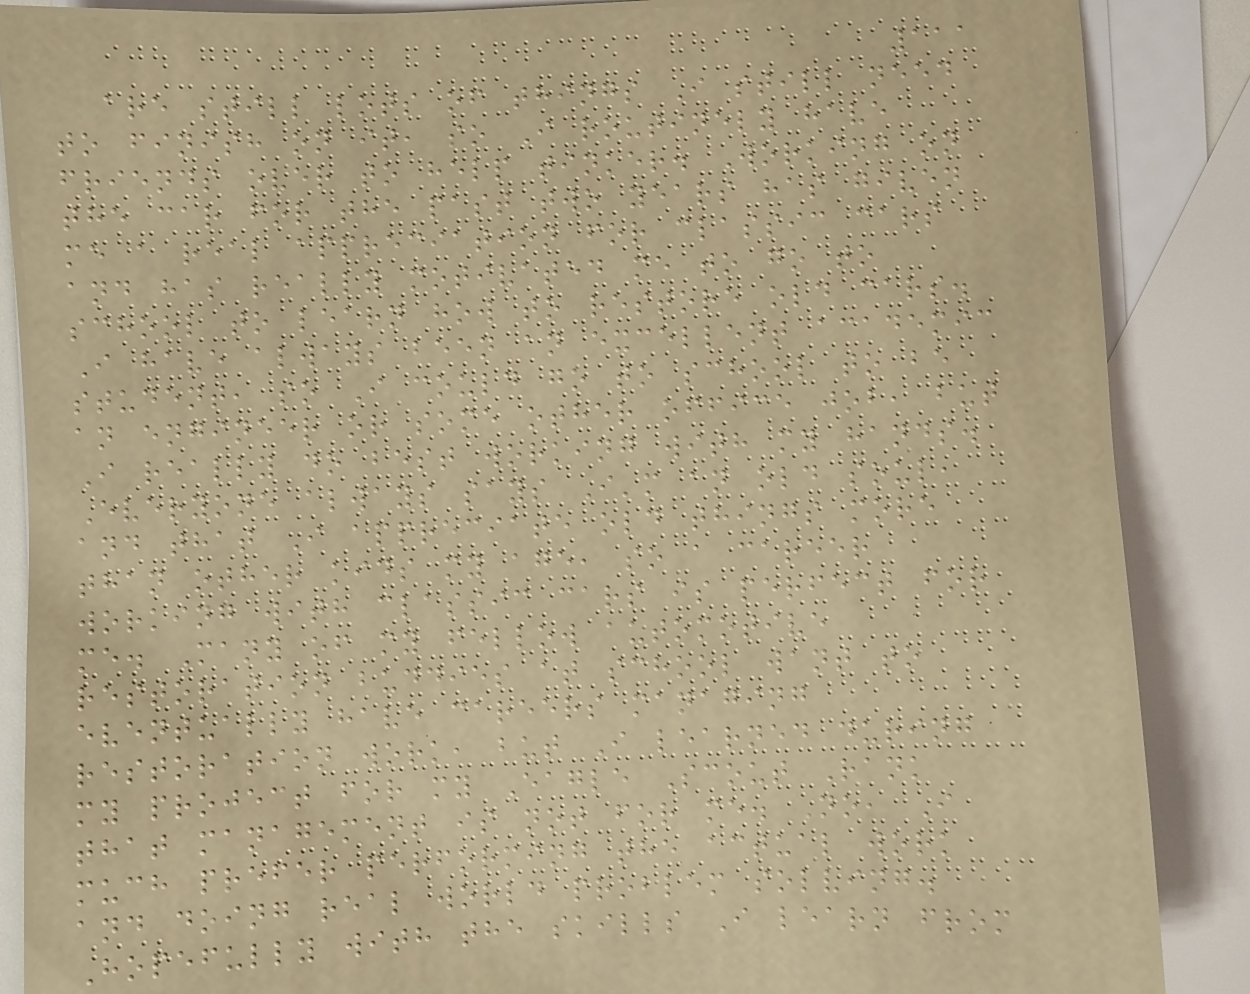111
are still lots of things I still need
to finish on it, so I routinely have
friends over to help tinker. Working on
the car for the past two years has given
me a real appreciation for classic cars
and has really motivated me to go to
school to learn how to restore old cars.
I have always been an excellent academic
student, so I could go to school to be
an engineer or some other office job, but
I really do best working with my hands.
Everyone always says I'm an old soul,
and that I appreciate old things more
than other kids my age, so a career
working with classic cars is perfect for
me. Many of my fellow automotive
restoration buddies at school want to
eventually have careers managing
restoration work, but I learned during
my project for my Eagle Scout Rank
that management is not for me. No, I
much prefer performing the actual work
and doing real world problem solving.
Hopefully with the skills I learn from
